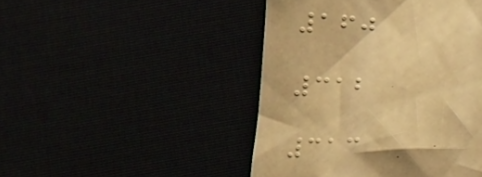160
312
313
